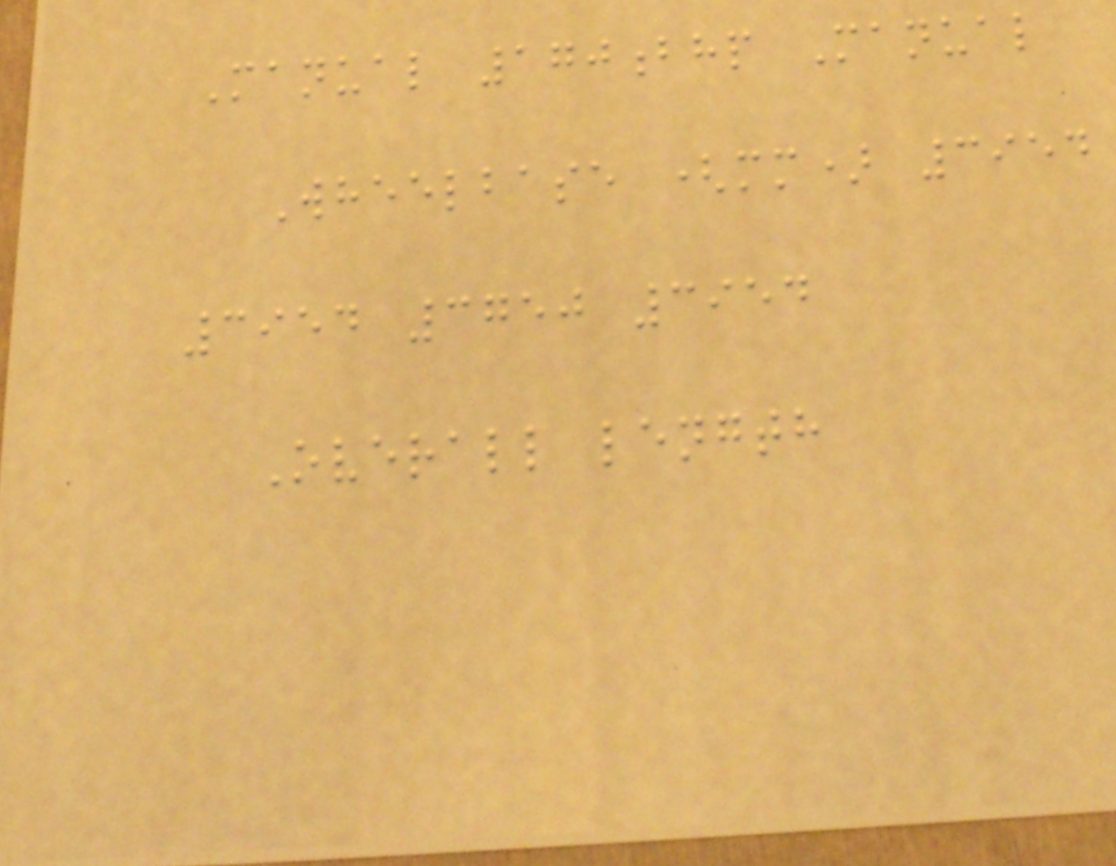Manual 170bhp Manual
Wheelbase (mm) 3954
3954 3750 3954
Overall length
